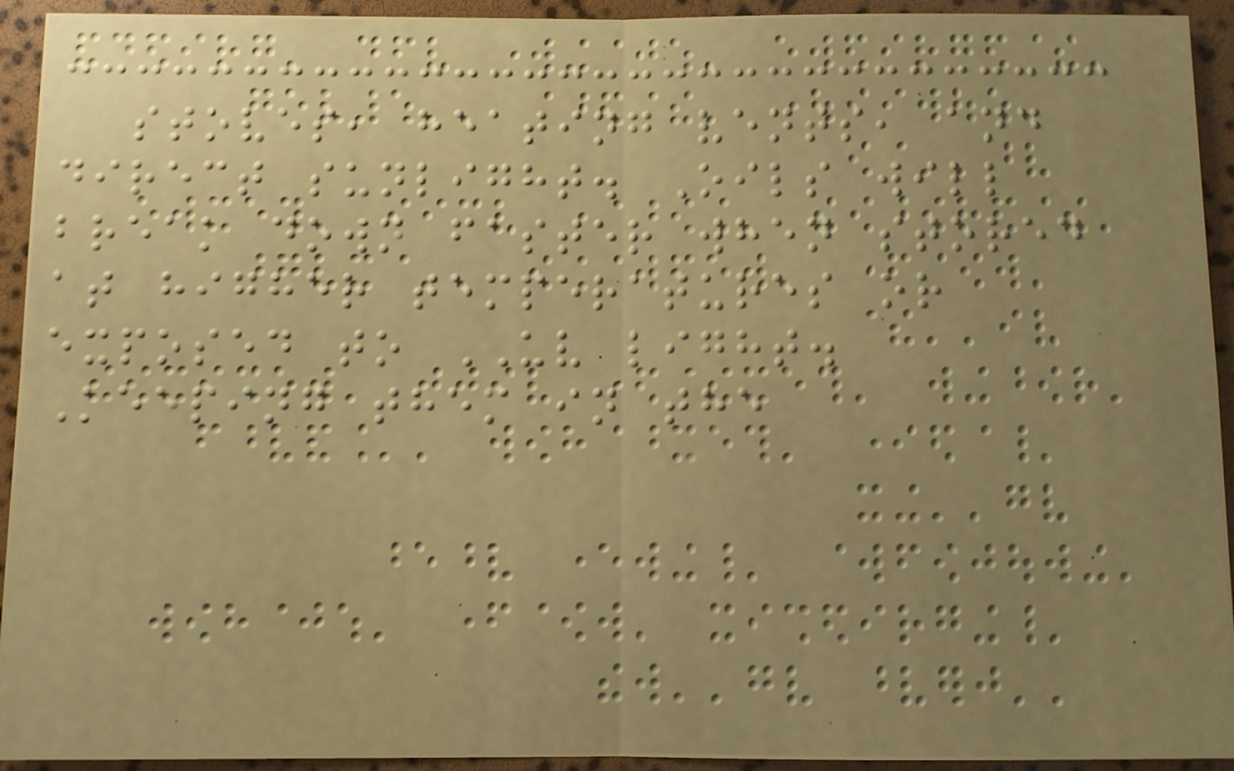stoves, heating vents, and
direct sunlight. Oils will
break down faster when stored
at higher temperatures or
exposed to UV light.
Keeping them in the
